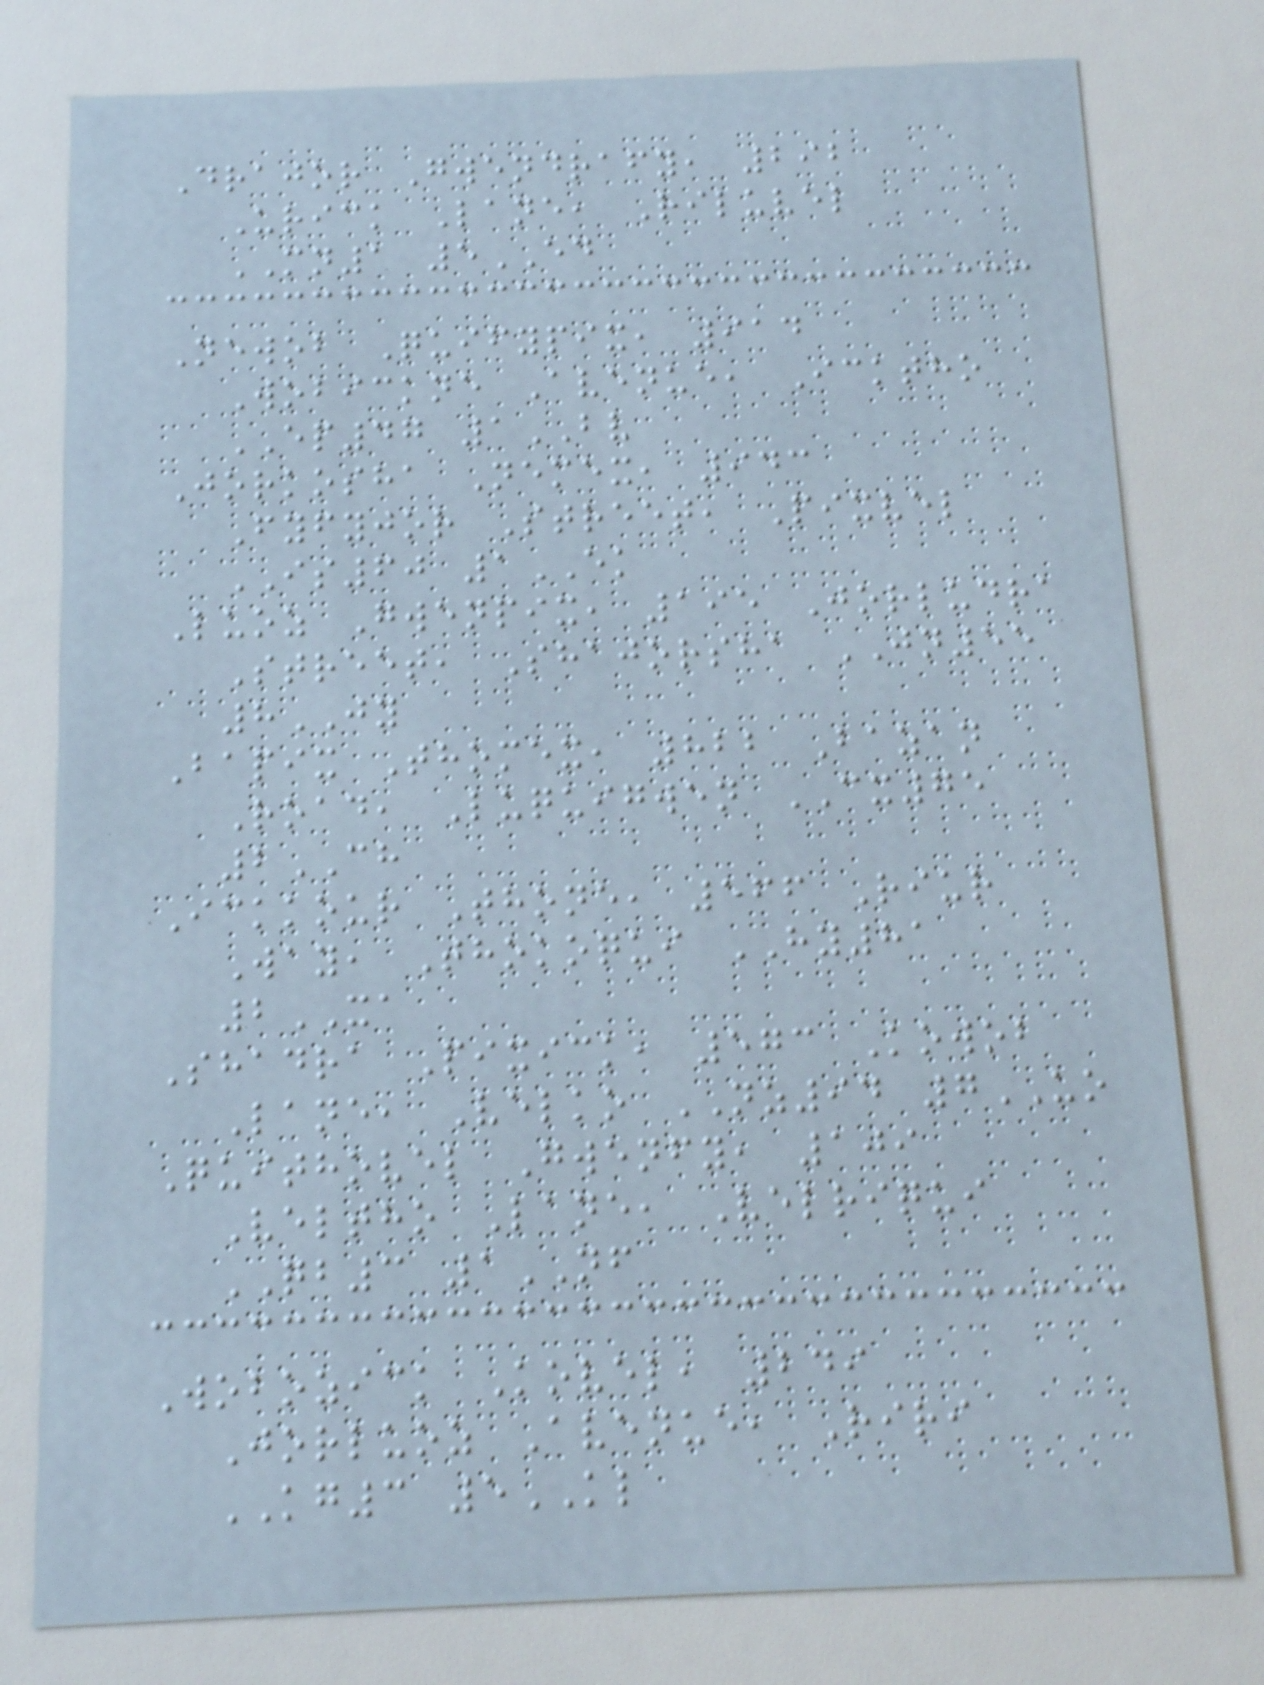Drajor Gwendrafy, 292
Urick Lane, Riluvel
MN1 5ED
Newob Quifypix, 914
Wobickne Avenue, Icktho
EP47 1BV
Jorkosha Nemex, 943
Fyfyjor Street, Pixvel
IS60 1EK
Luoz Gwenpix, 195 Jorludra
Street, Shajorsha JN55
8JY
Bapix Thomex, 822 Bazan
Road, Luquigwen CX75
2CH
Ickkour Thone, 566 Riur
Way, Thokoqui HY81
2XA
Shadra Pixick, 573 Kowob
Lane, Velko NZ94 7UO
Quithovel Gwenfy, 109
Veltho Lane, Velriqui
QB3 1NF
Wobozick Kovel, 249
Jorluoz Avenue, Riri
KG3 5KL
